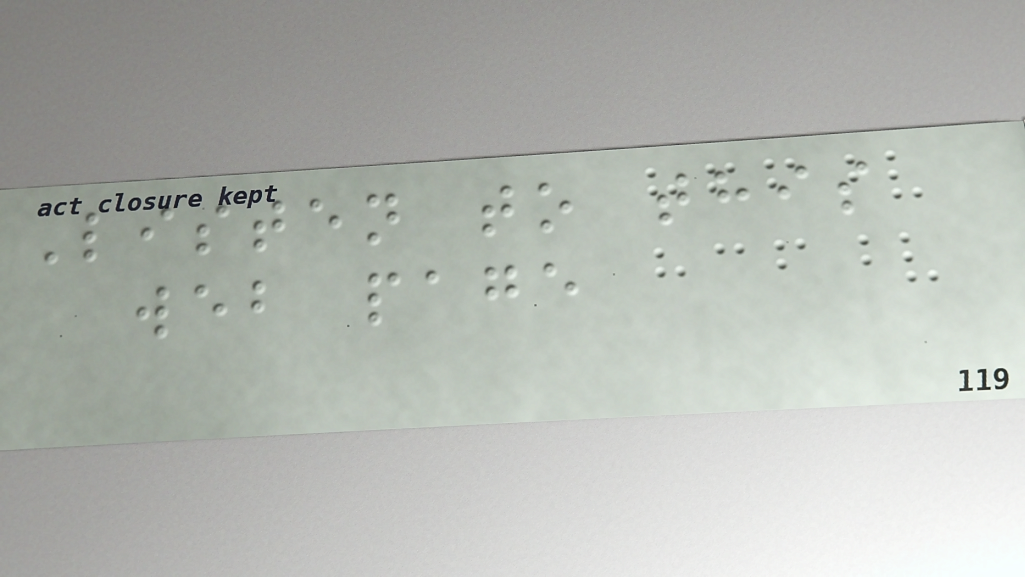Listen to this
web page
